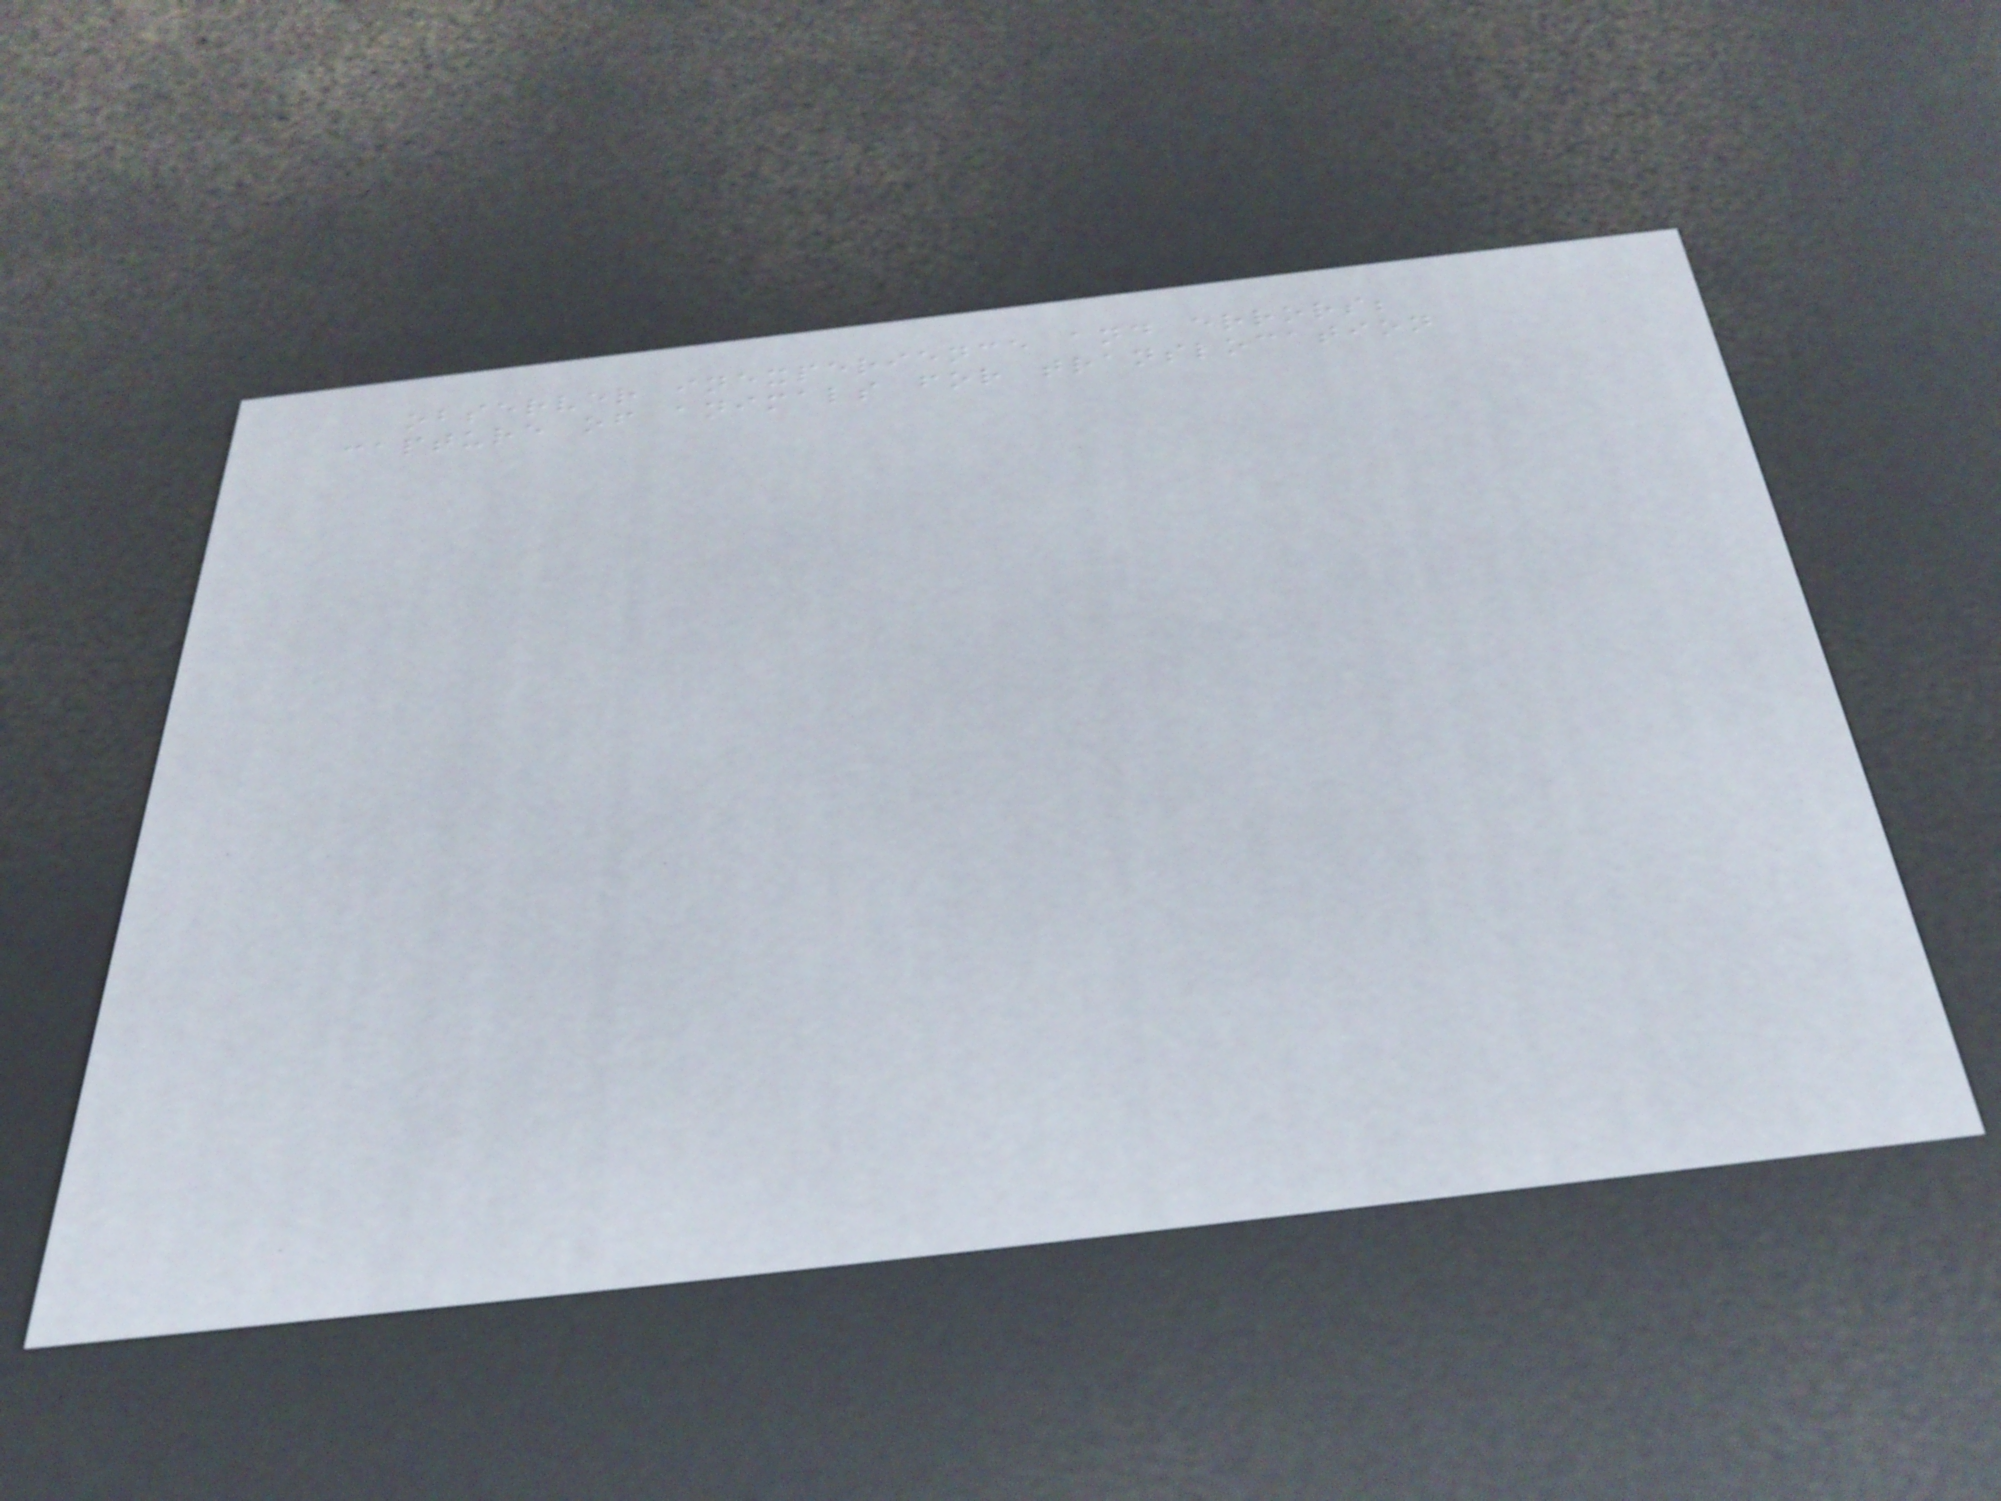observer inexperience and errors;
capture of animals for translocation
